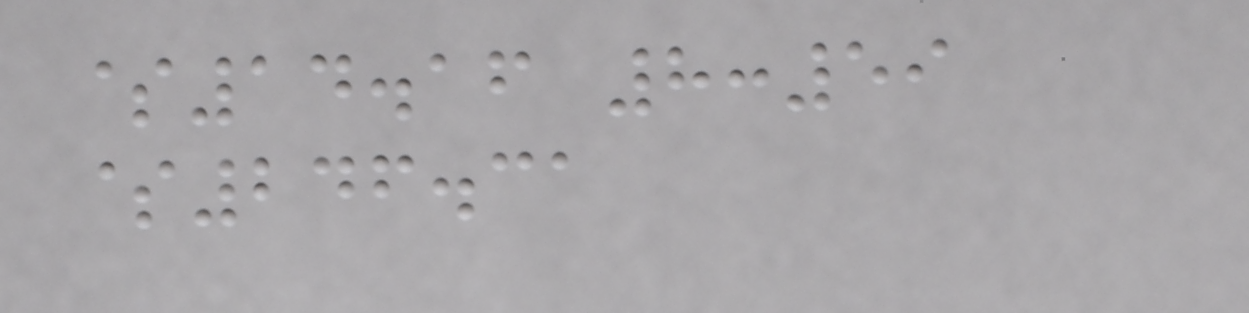$14.16 8:59
$246.31
